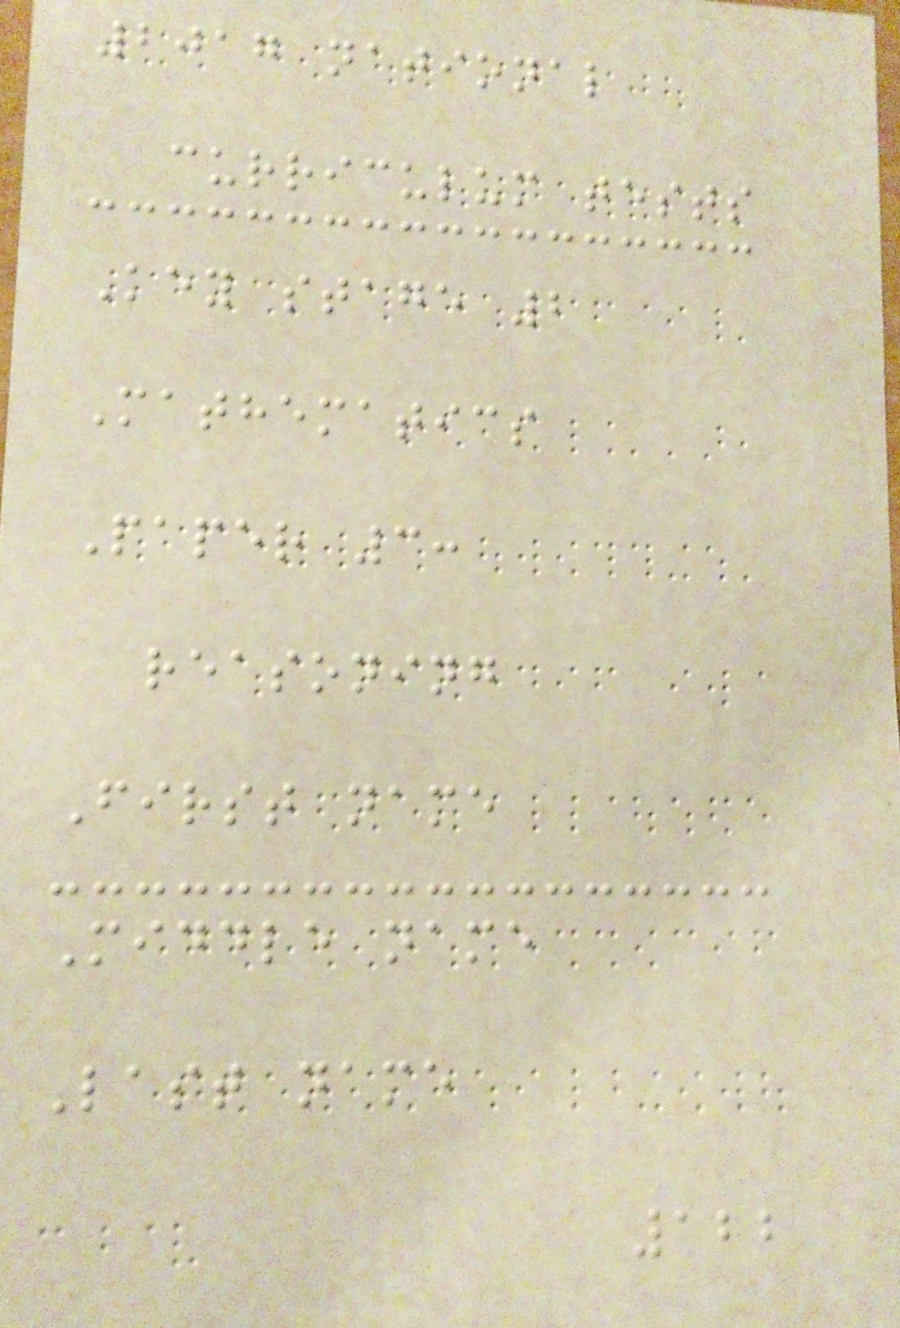2017 national
curriculum tests
Key stage 2
Mathematics
Paper 3:
reasoning
First name
Middle name
Last name
122
